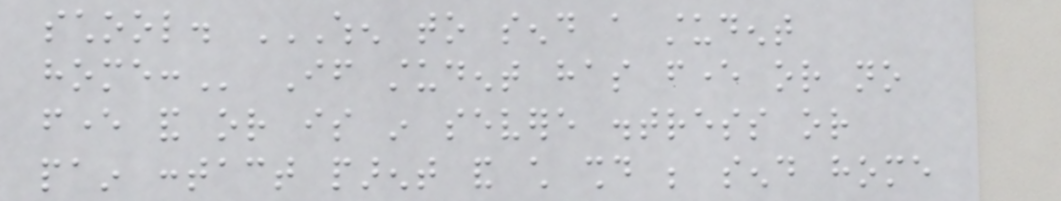school. WHEN TO SEND A STUDENT
HOME: If student has fever or no
fever and or is in severe distress or
pain contact parent and child should be send home
